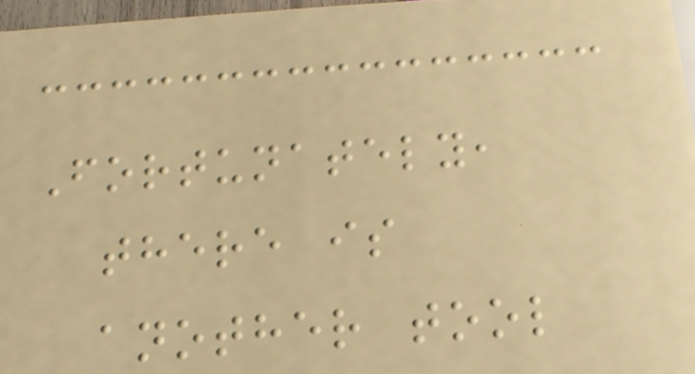Fortunately,
there is
another tool
